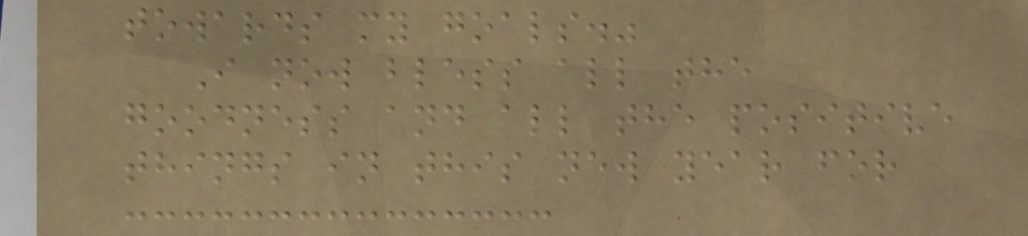towards my goals."
I now bless all the
goodness and all the positive
things in this new year for
